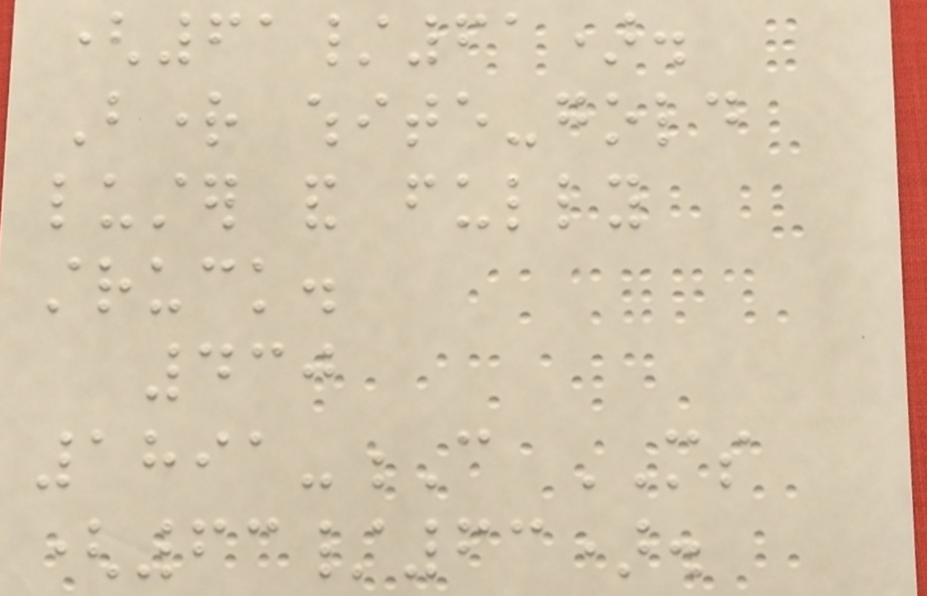(61/61).
Bright white-gold
luster and fully
struck.
430
1891-C MS
(63/63).
